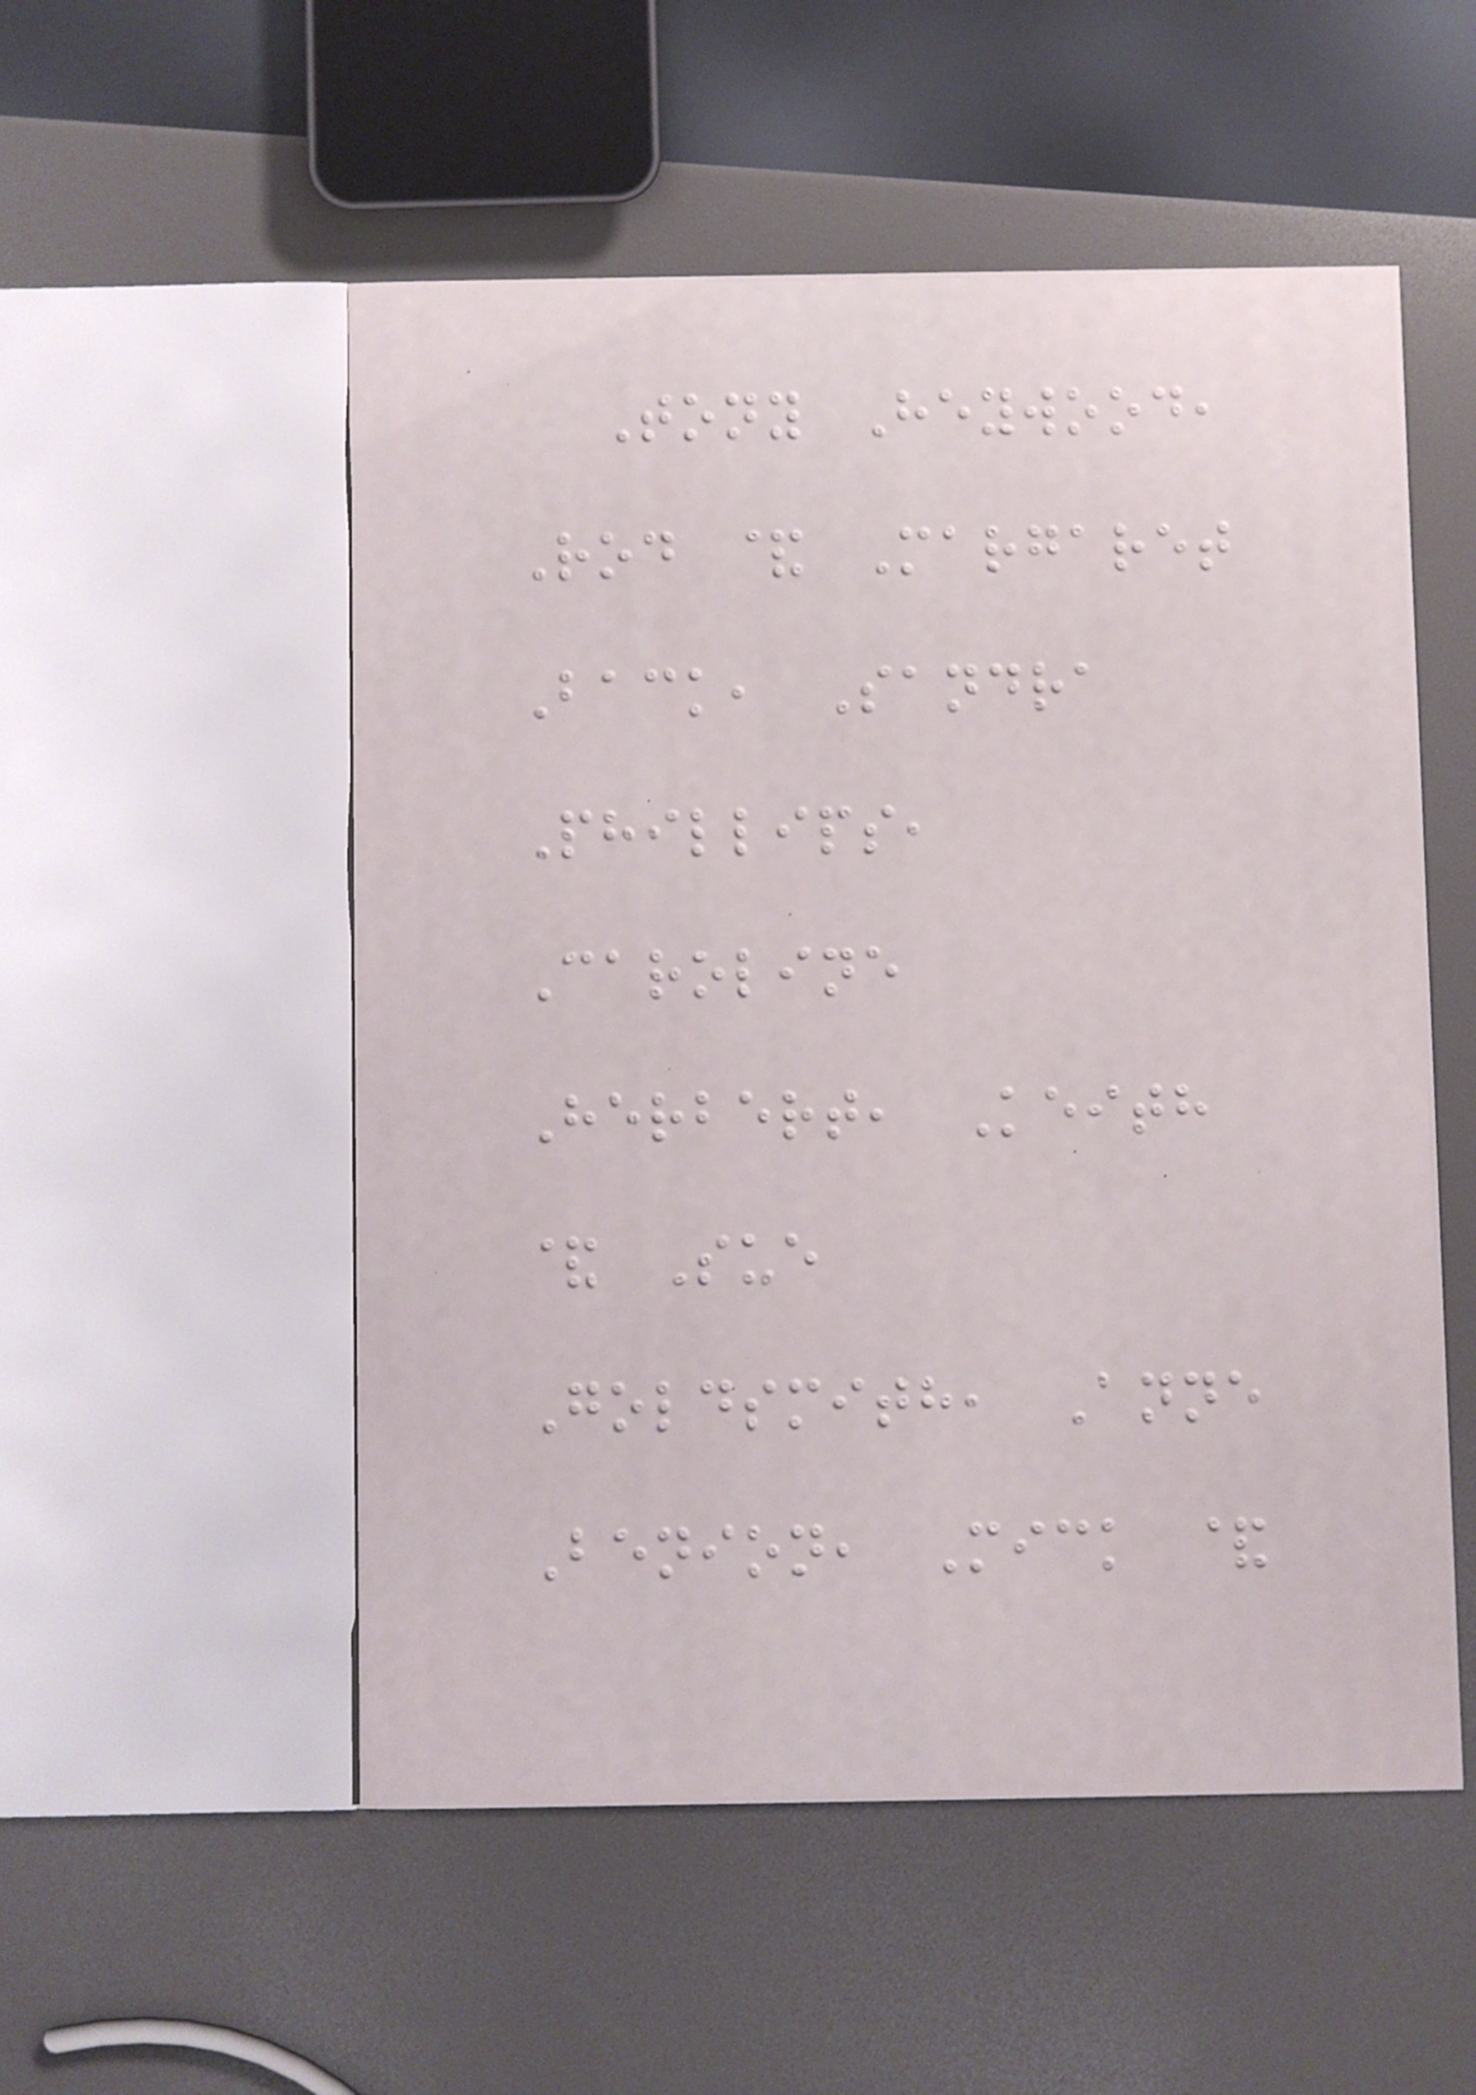Tony Heywood,
Rod & Margaret
Back, Sandra
Phillips,
Caroline
Herbert, Keith
& Sue
Goldsmith, Anne
Benion, Mick &
